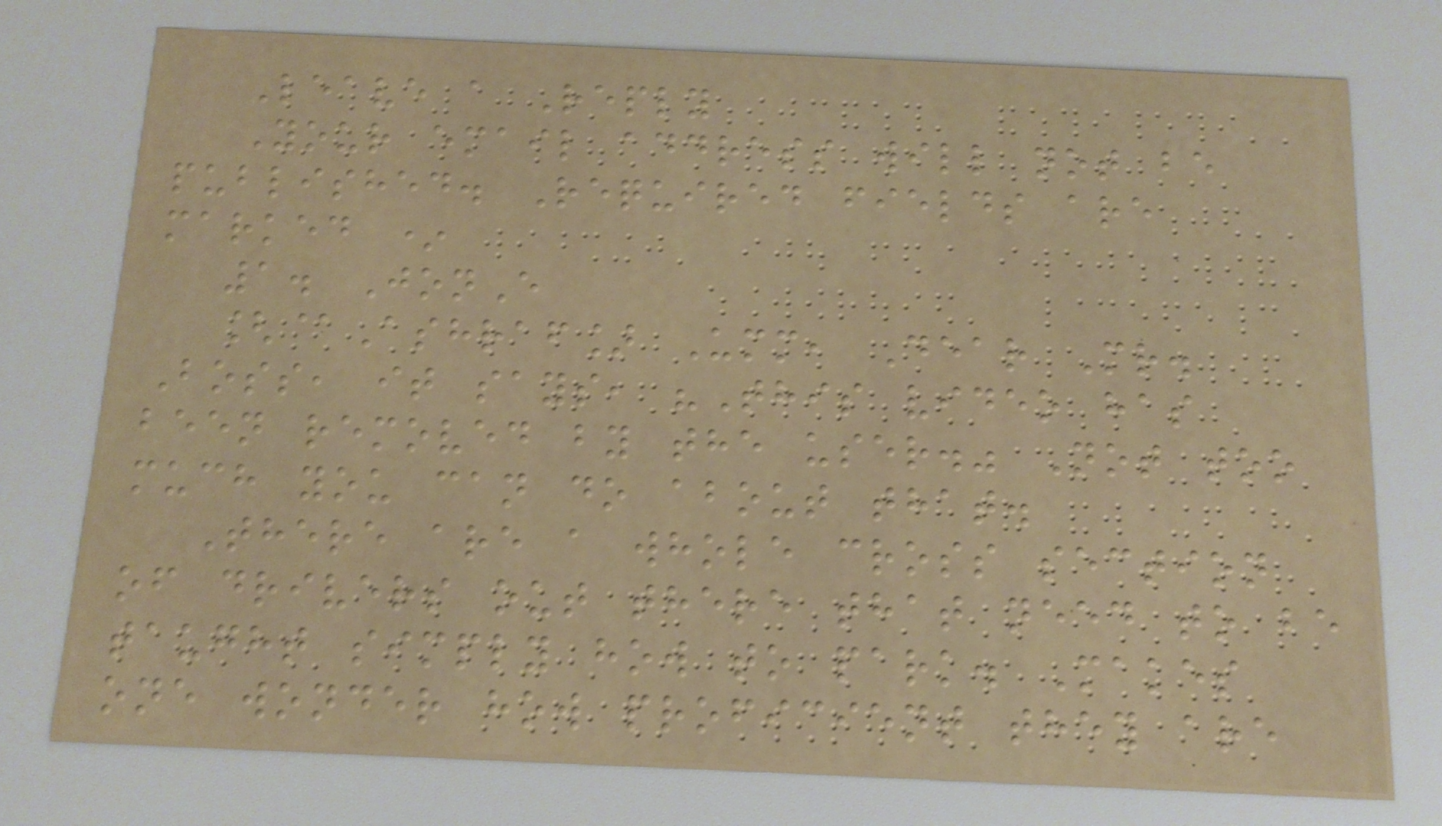Leave a Reply
Your email address will not be
published. Required fields are
marked *
1. JonE
[@Ashraf] Umm, Dear Mr.
Boss, it says, "This video has
been removed by the user." Not too
much you can do about that.
There are a whole cross section
of drivers out there that need to be
taught simply how to park. Makes
one wonder how proficient they are
